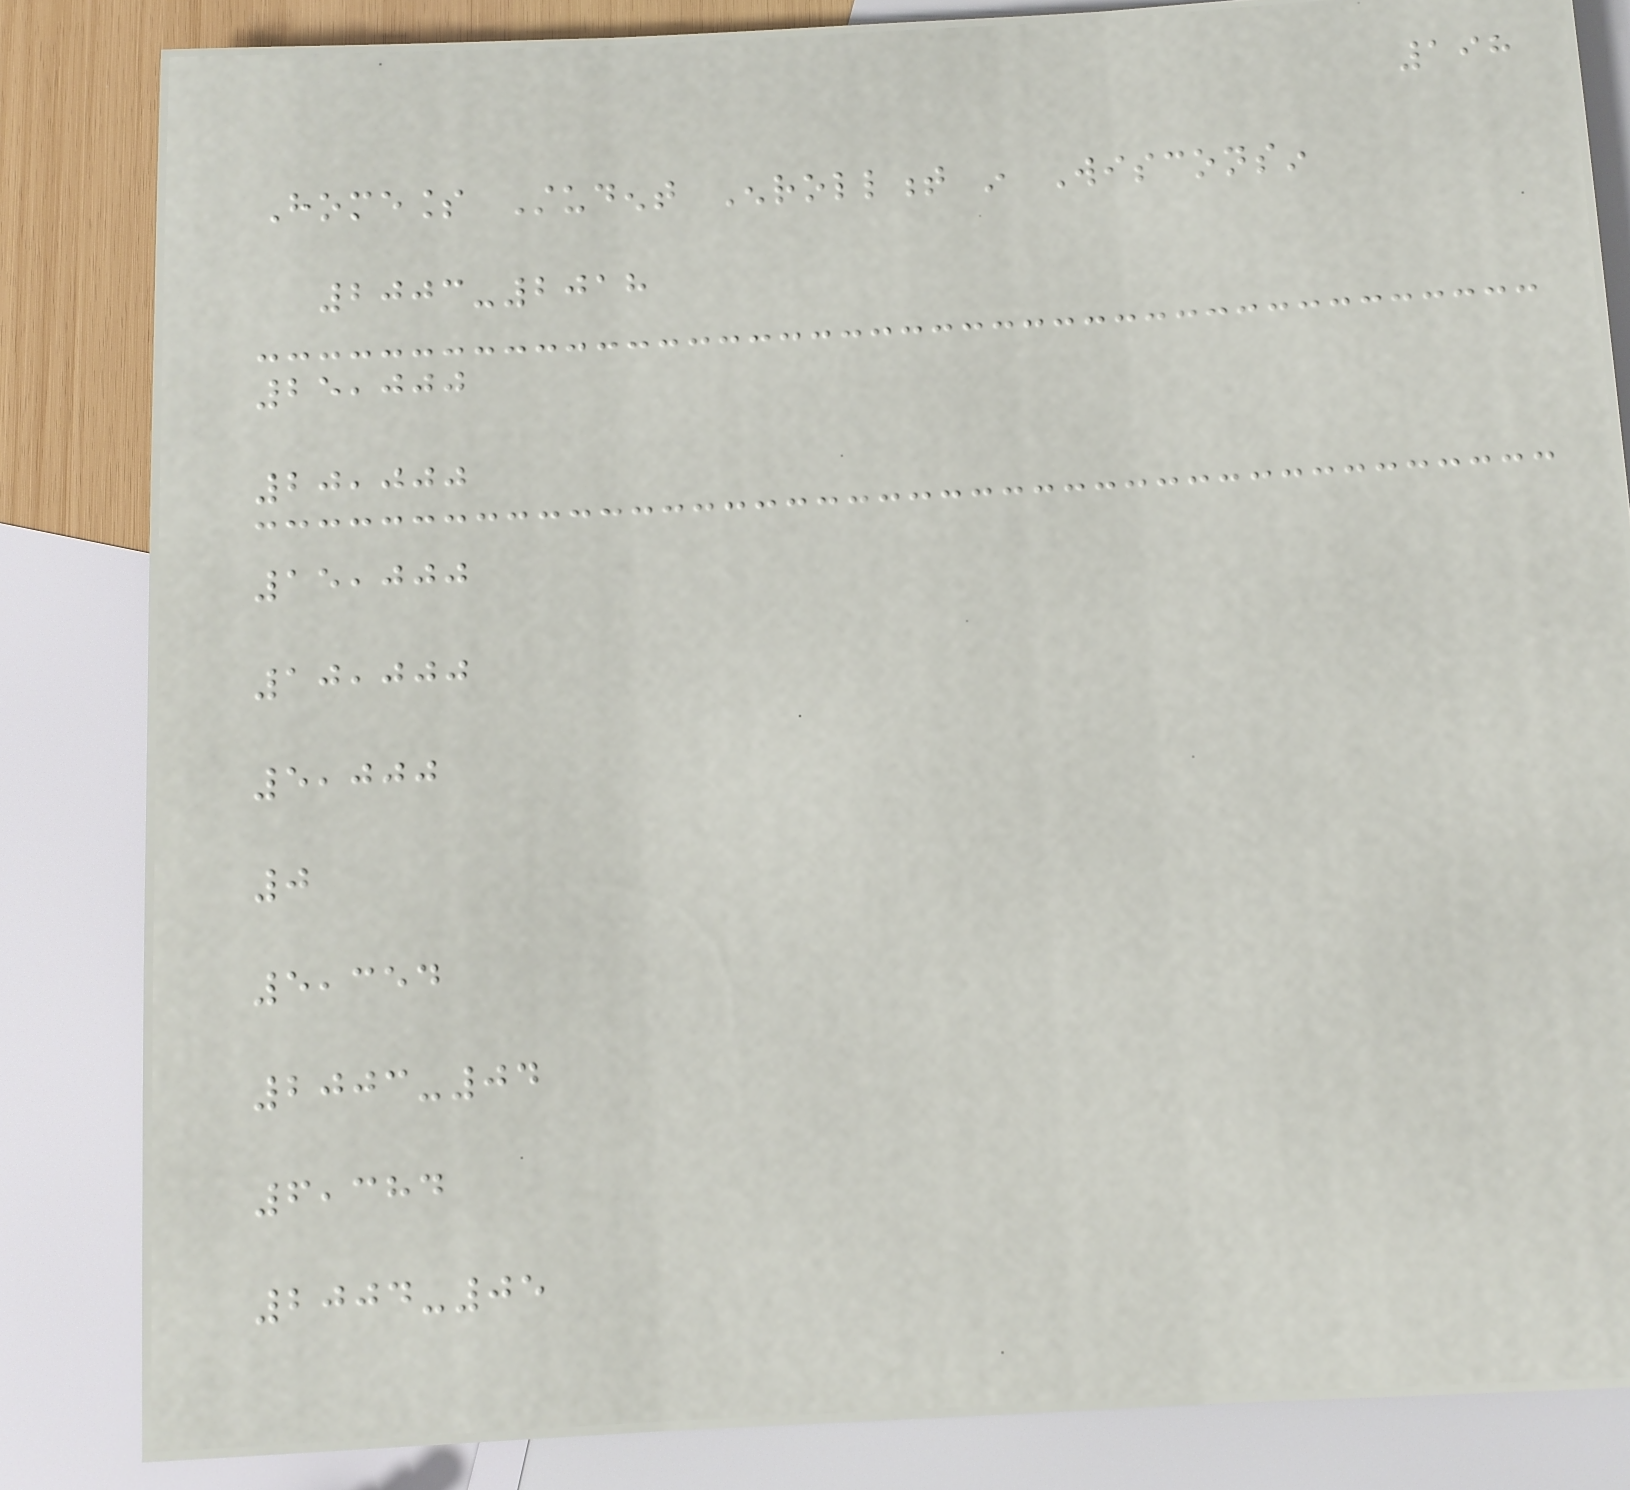198
Homeless Student Enrollment in Wisconsin
2003-2018
25,000
20,000
15,000
10,000
5,000
0
5,354
2003-04
6,384
2004-05
